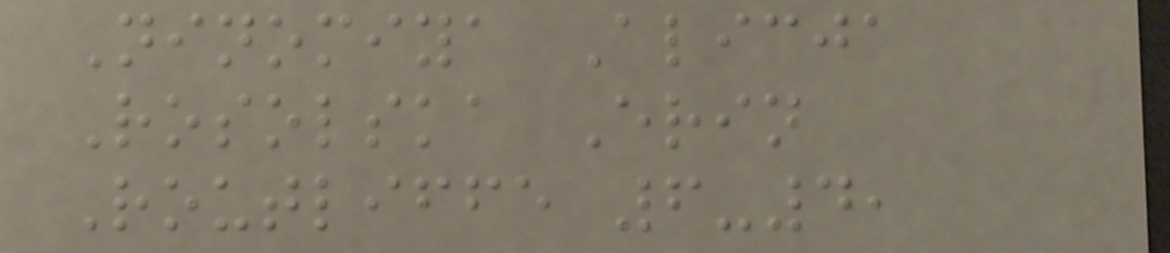Ninomiya Alicja
Rosolska Erin
Routliffe 6-4,
